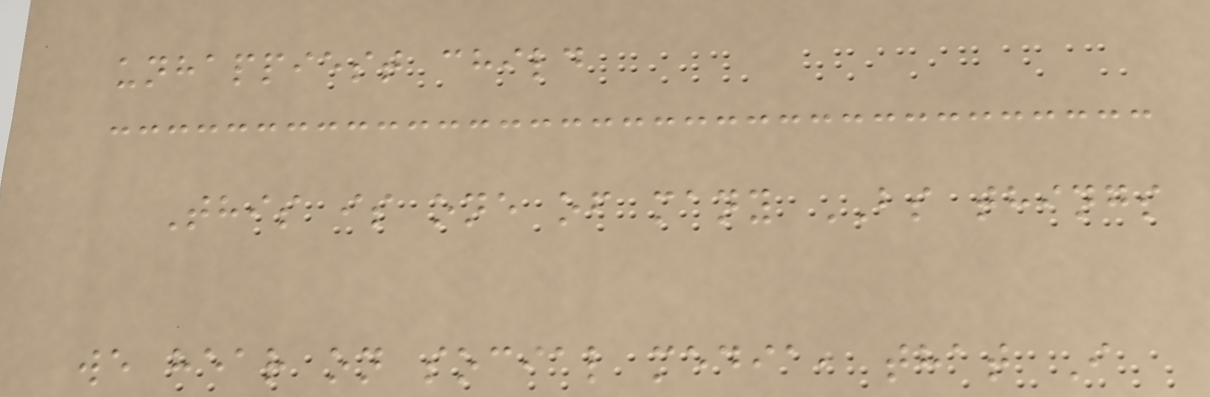unhappiest child
This is one of many BS things
we hear on social media, that I
